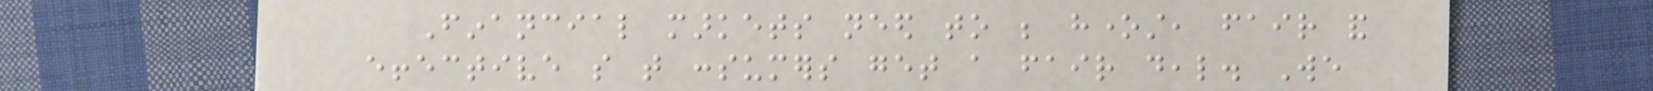Financial markets need to be honest, fair and
effective so that consumers get a fair deal. We
